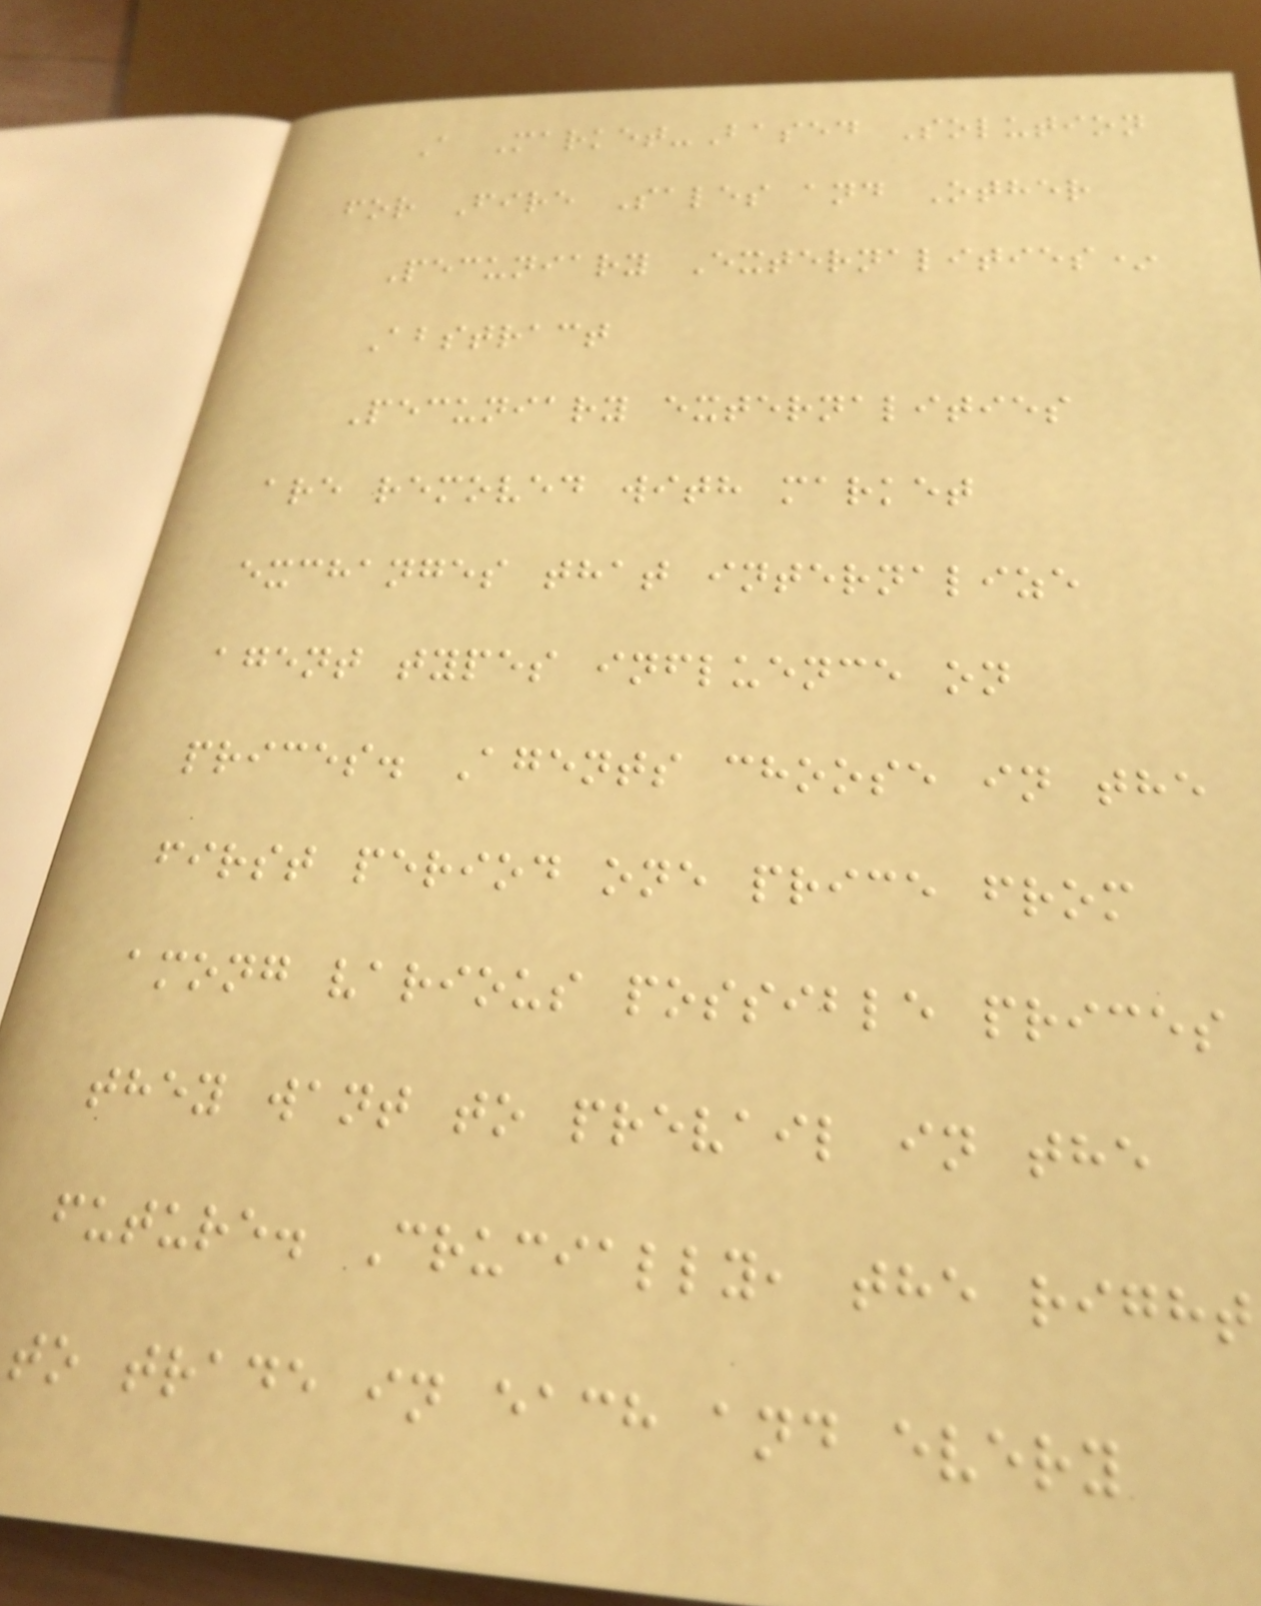A Market-Based Solution
for Fire Sales and Other
Pecuniary Externalities*
Abstract
Pecuniary externalities
are removed with market
exchanges that internalize
agent types influence on
prices. Agents choose in the
first period one price from
among various possible prices
they want to prevail in the
future. Crucially, the right
to trade in each and every
